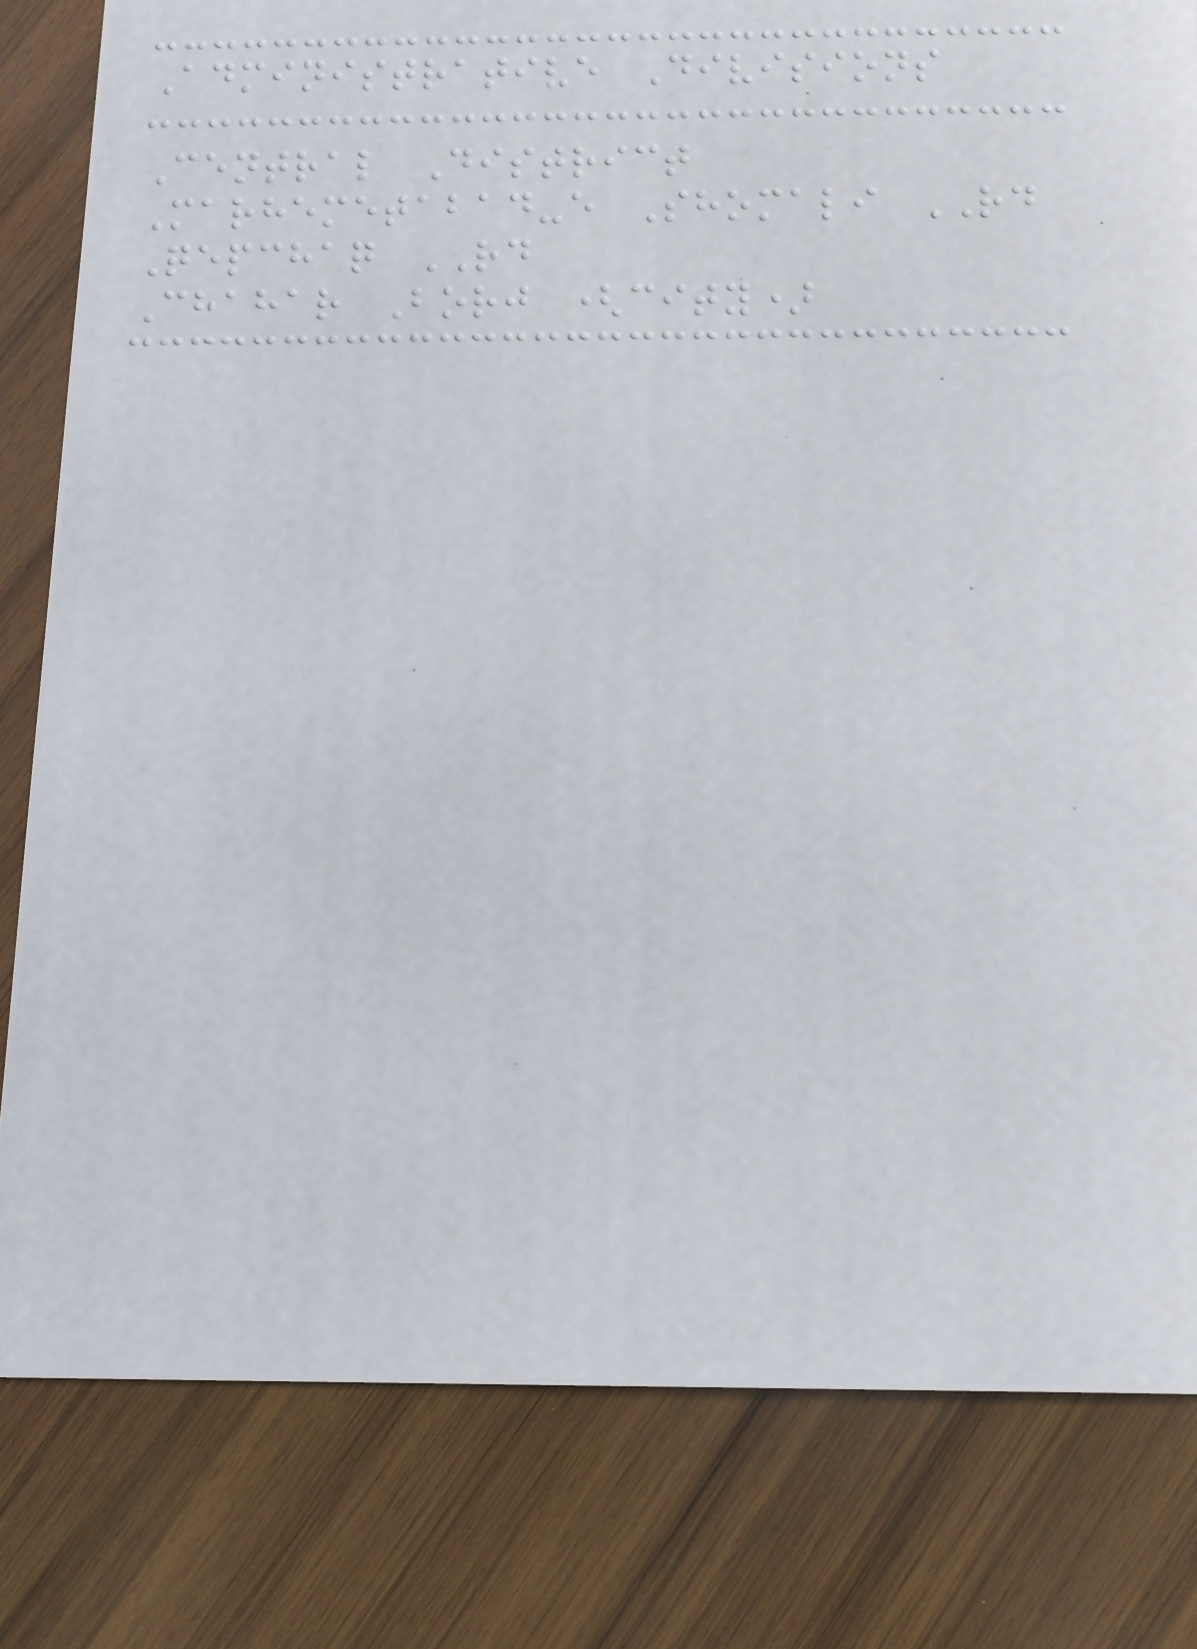Administrative Divisions
Central District
Marhemetabad-e Shomali RD
Qepchaq RD
Chahar Borj (city)
